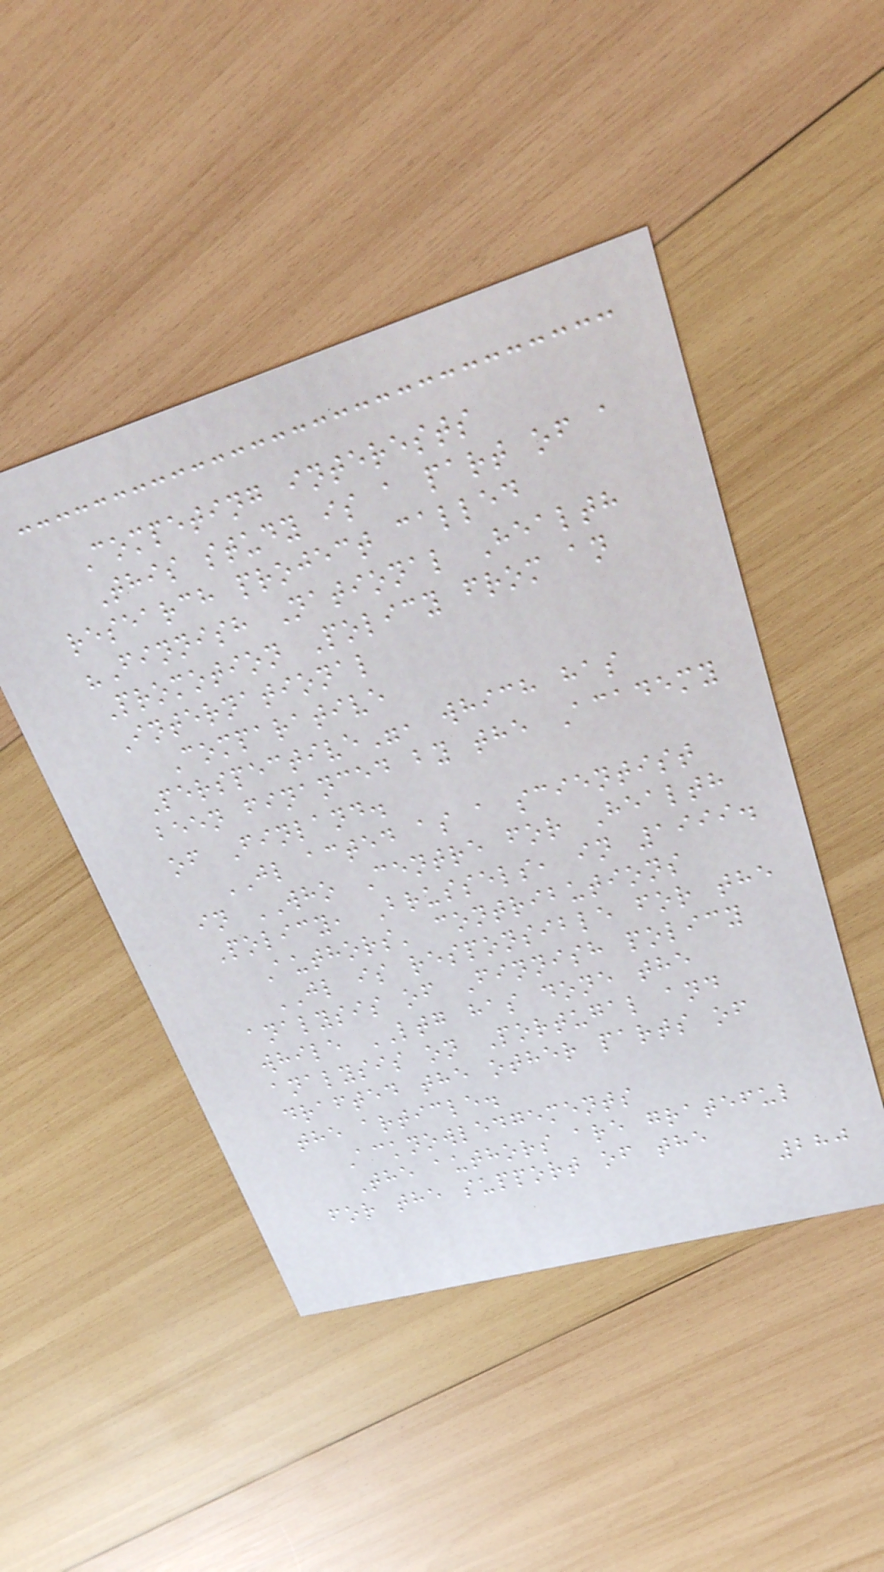Competing interests
This study is a part of a
research project called
"Finnish National Health
Promotion Policy from an
International
Comparative
Perspective", which has
been financed by the Academy
of Finland.
JL acted as a scientist
in WHO Centre for Health
Policy, Brussels, in 1999.
Authors' contributions
JL is responsible for the
analysis of Finnish policy
while LTG has done the
analysis on Portugal and
drafted the other parts of
the article.
Acknowledgements
The authors are grateful
for the support of the
280
